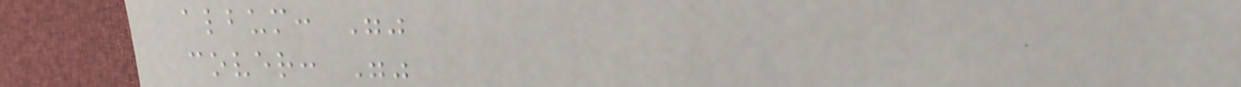album: ""
cover: ""
